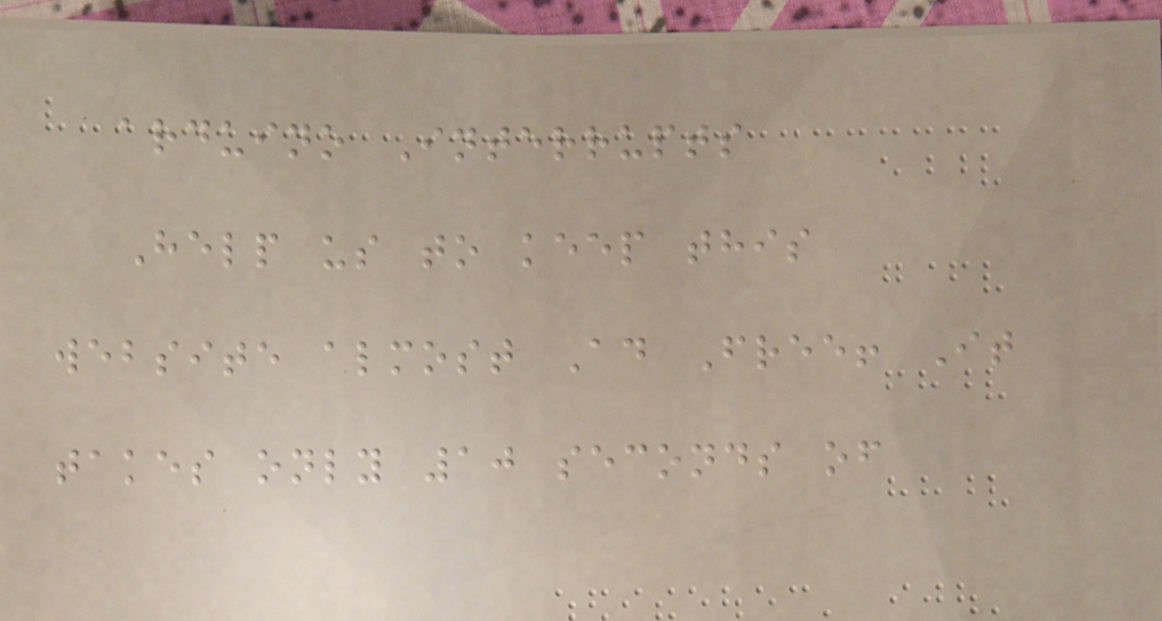arduino Interrupts
Help us to keep this
website almost Ad Free! It
takes only 10 seconds of
